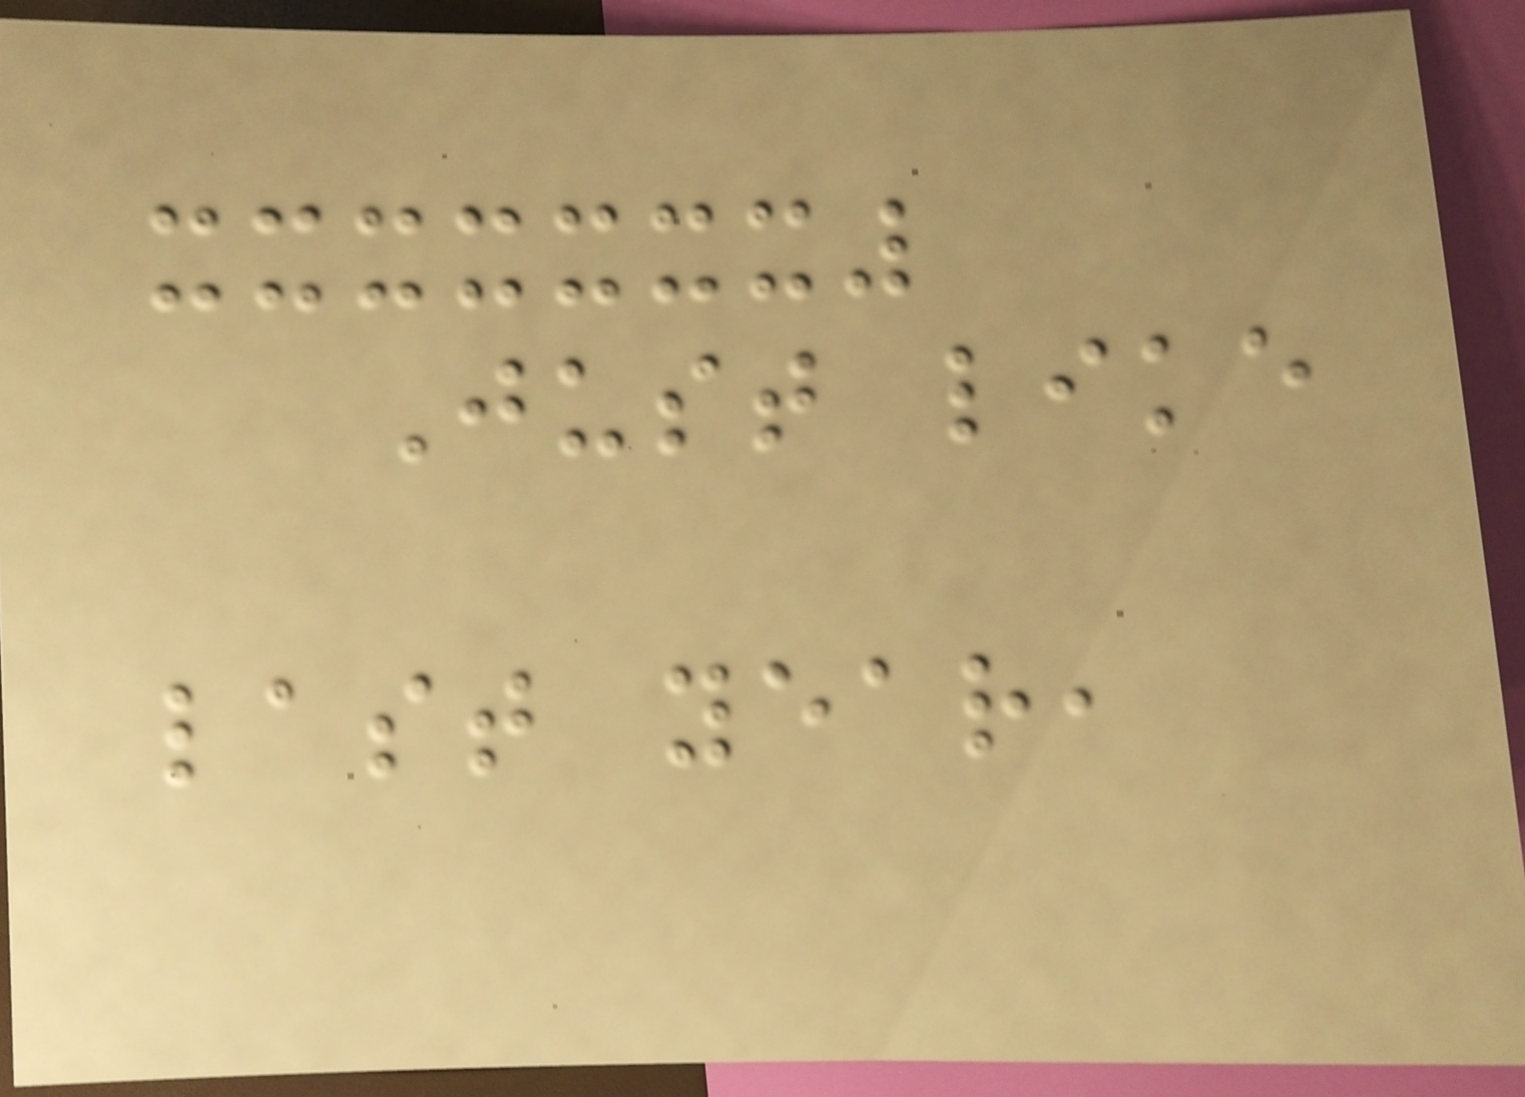Just like
last year,
